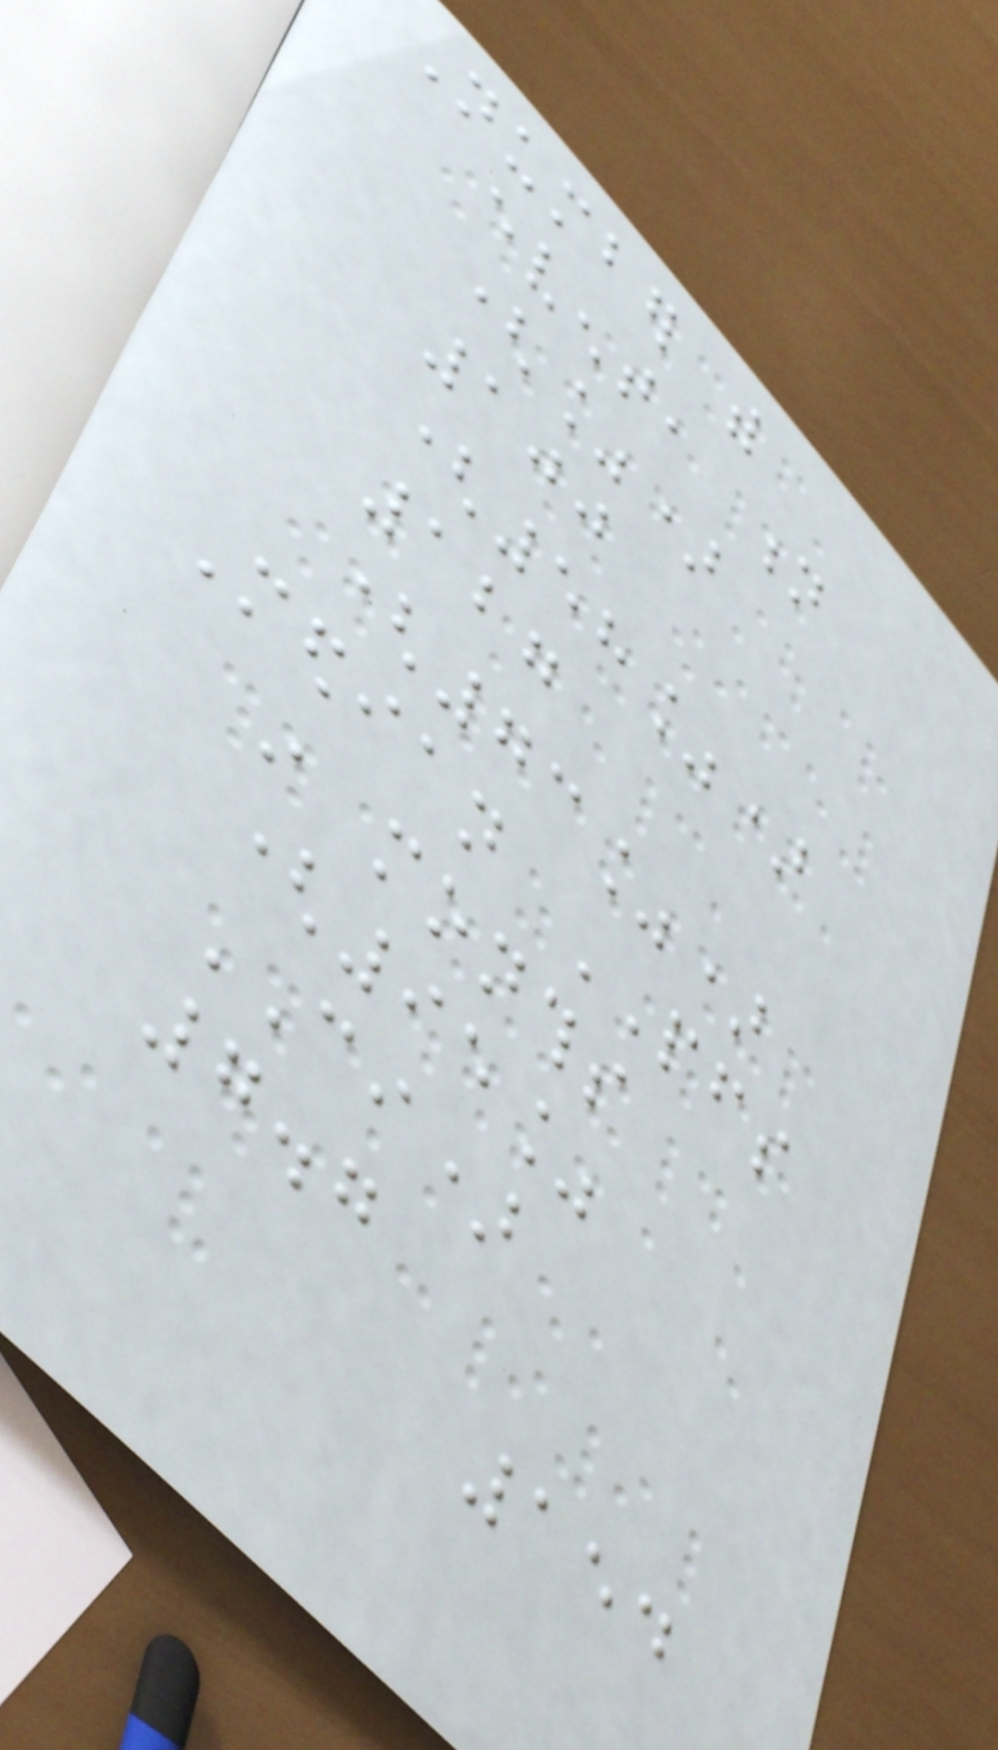Number with
event, n
(%)
100
(58%)
127
(73%)
Median PFS
in months
(95%
CI)
7.7
154
